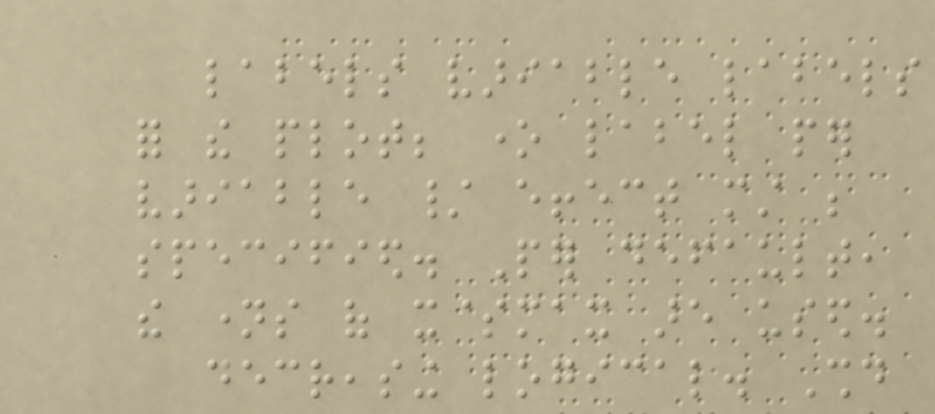labels variable labels
for the plot; one label per
variable / effect must be
specified. Per default,
the names of x$max are used.
decreasing logical. Should
